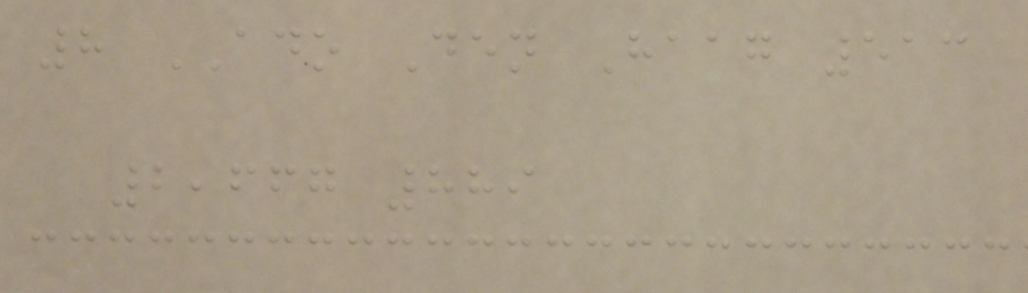8 ADO Den Haag 513
2,667 889
